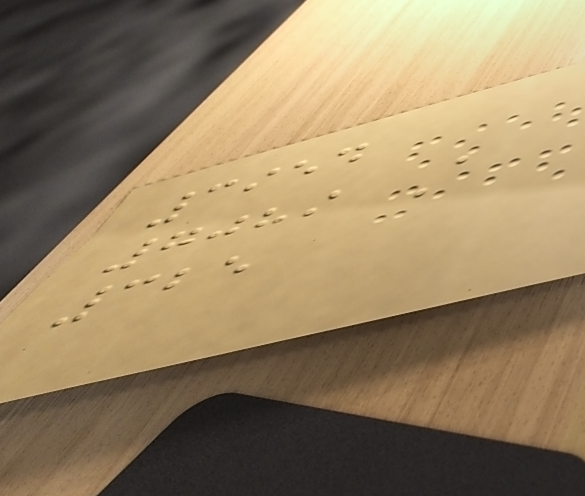3954
7089 A
325
